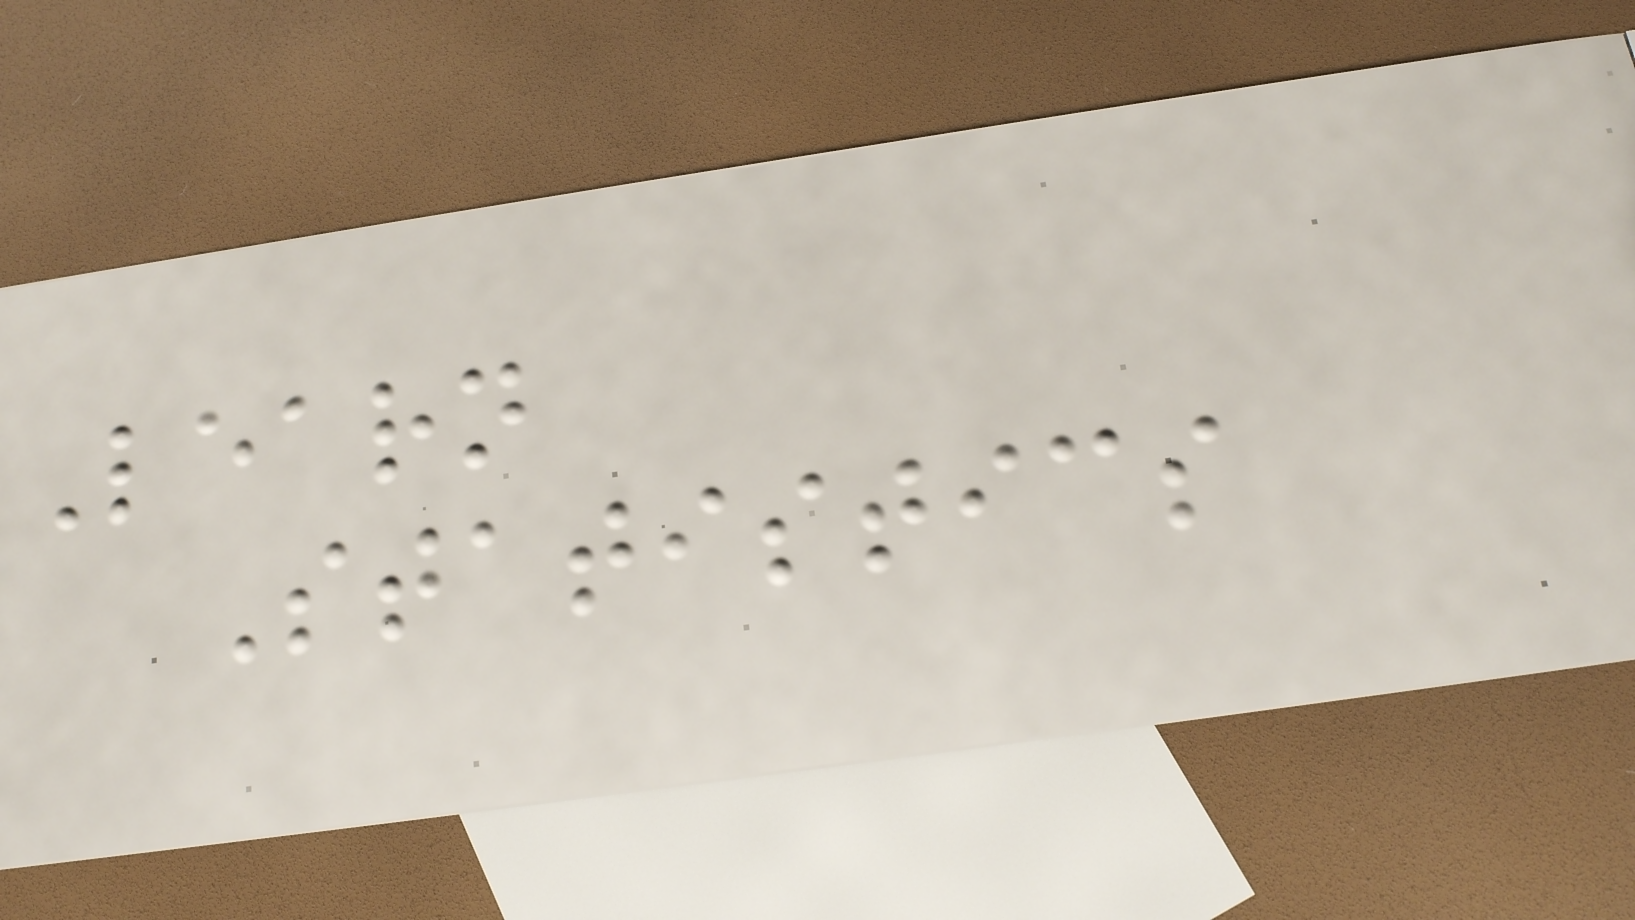Learn
Statistics
